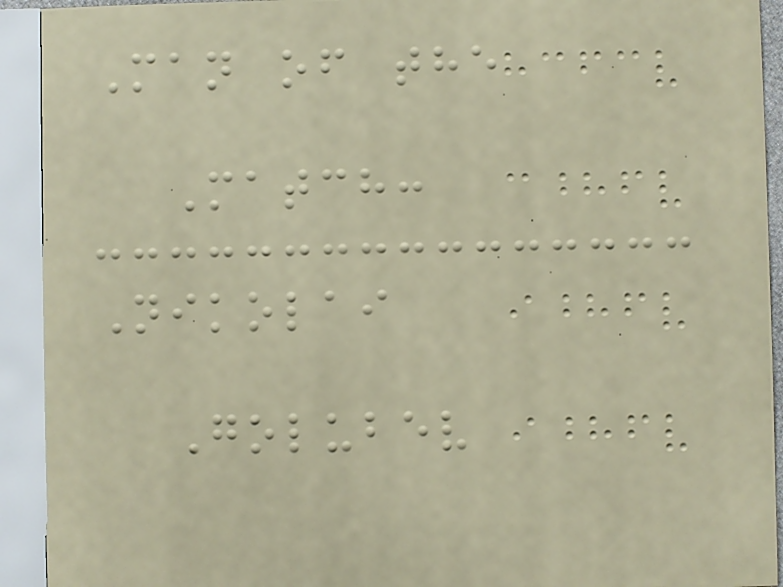Man of the
Match:
Nikolai
Golubev
